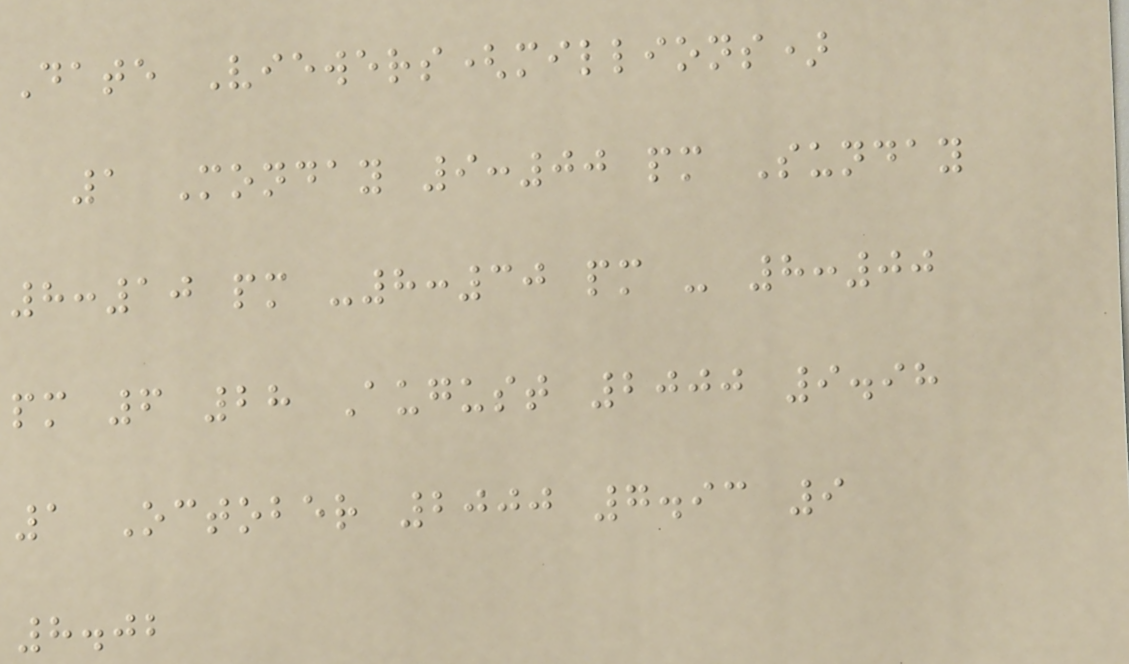Date Viewers(millions)
1 Monday 9:00 pm Sunday
8:10 pm -8:30 pm - 8:00
pm 6 28 August 2000 9.98
1 October 2000 7.93 9
8.02
